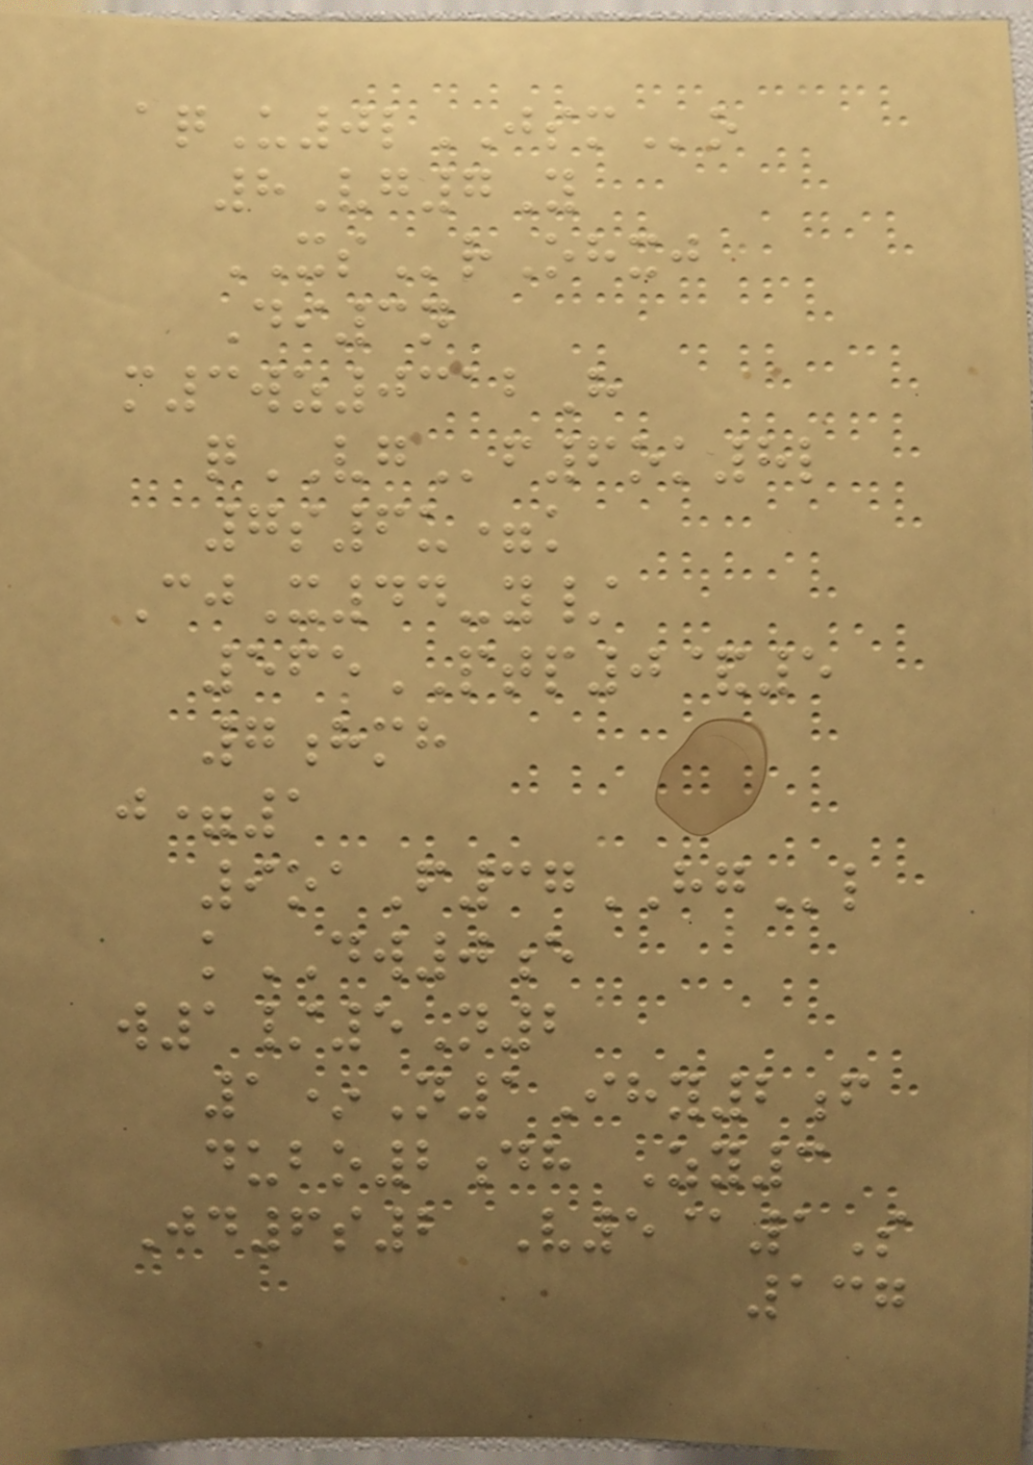aqU0lJSMo
8Vg7Y
XSrOhxj
Di3n
m3wz0312H
qVGf6ok8l
7s6u=k
CjX44-y/
565PTP0&5
7hmh
j=1
9oaF37HGl
kDW0e
w1/5N2
1*N1Ihy2f
dubo2dh Zy3
Jd6s2 V5@1S
137
